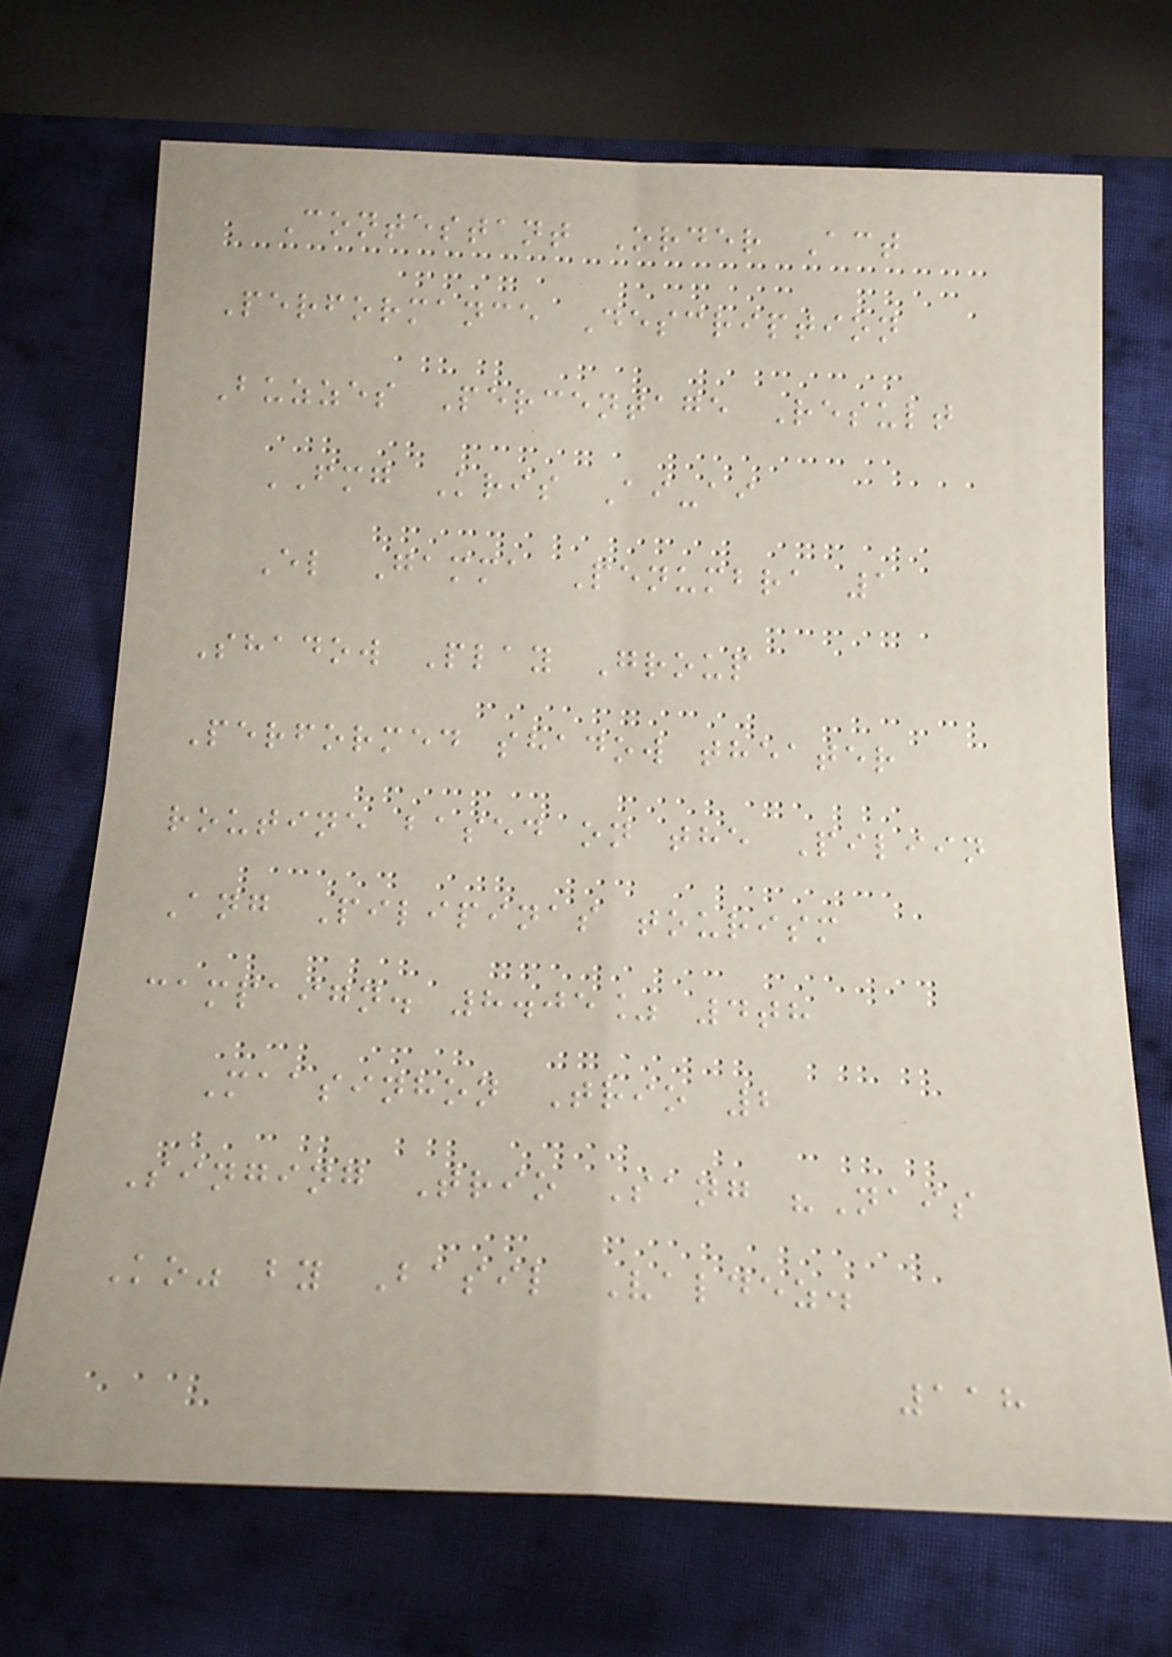Contestant Order Act
Performance Description
Buzzes Percentage Result
FMG Kris Ai-ai
El Gamma Penumbra 1
Shadow Play Group
Performed shadow theater
routine based on the Piliin
Ang Pilipinas tourism
campaign. 8.05% 4th
Maasinhon Trio 2
Singing Trio Sang "Nais
Ko" by Basil Valdez.
118
